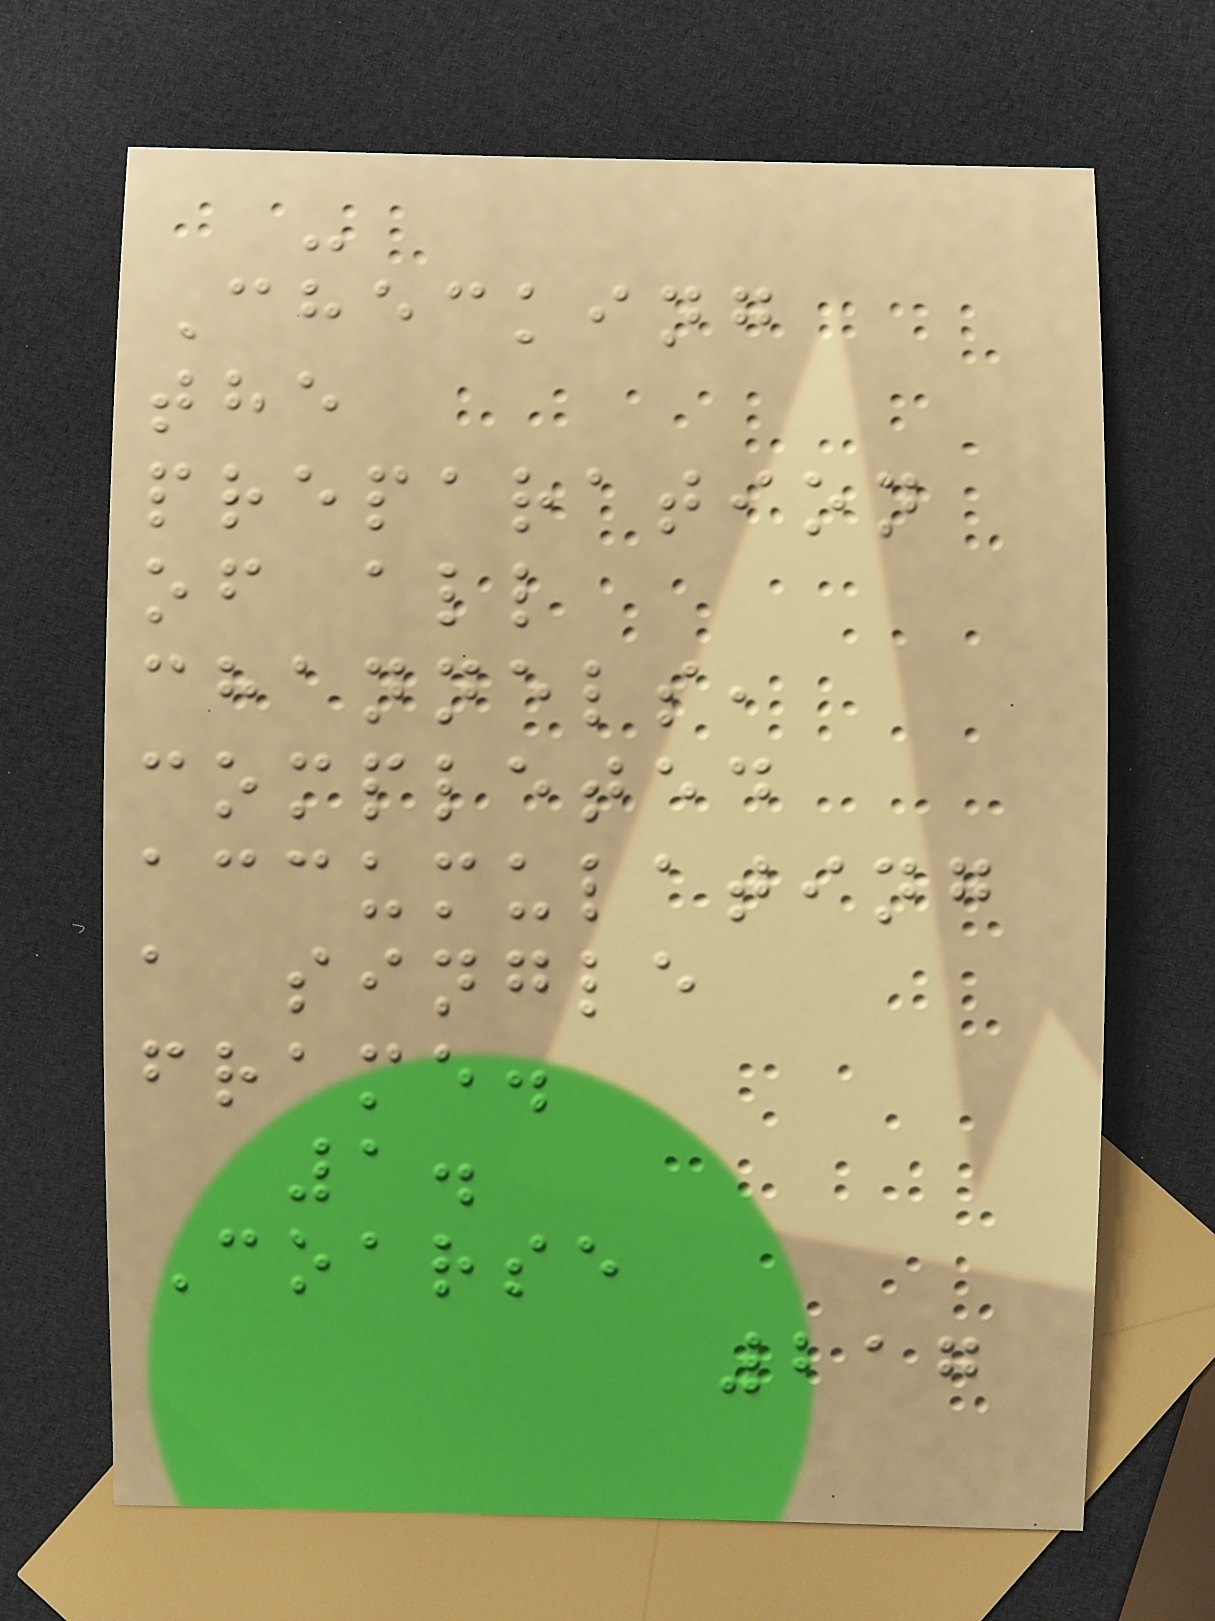-
Checking
the
preparation
of all
channels,
completed
accumulating
a single
frame.
1.
Coarse
217
